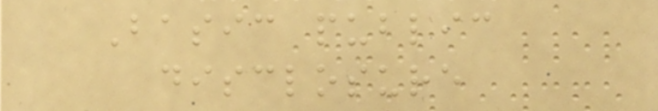Basic public
disclosure
